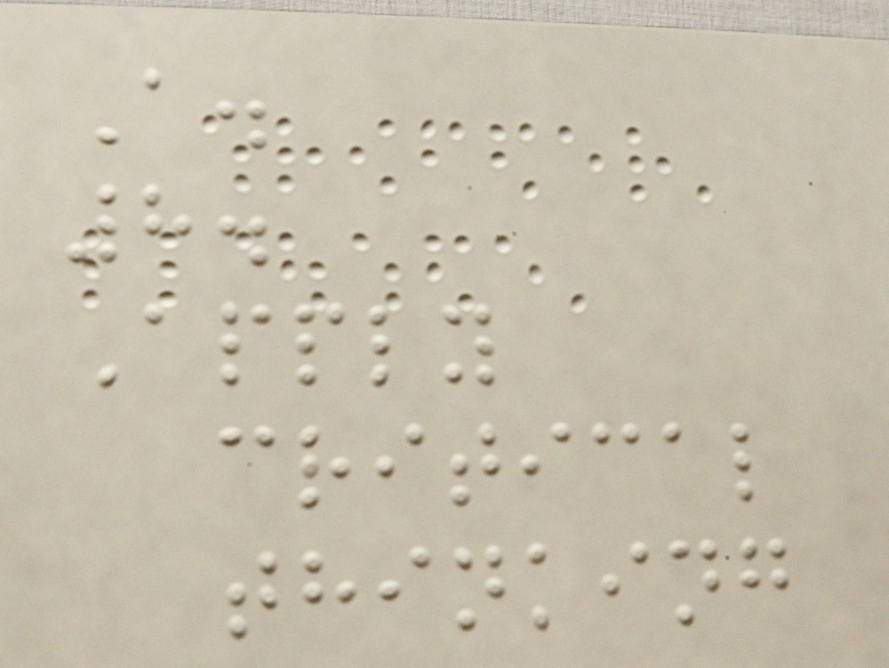A.
8.
Apply
critical
thinking
